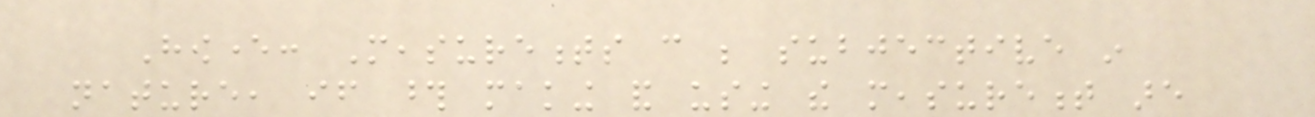However: Measurements can be subjective in
nature, if those making and using the measurement are
